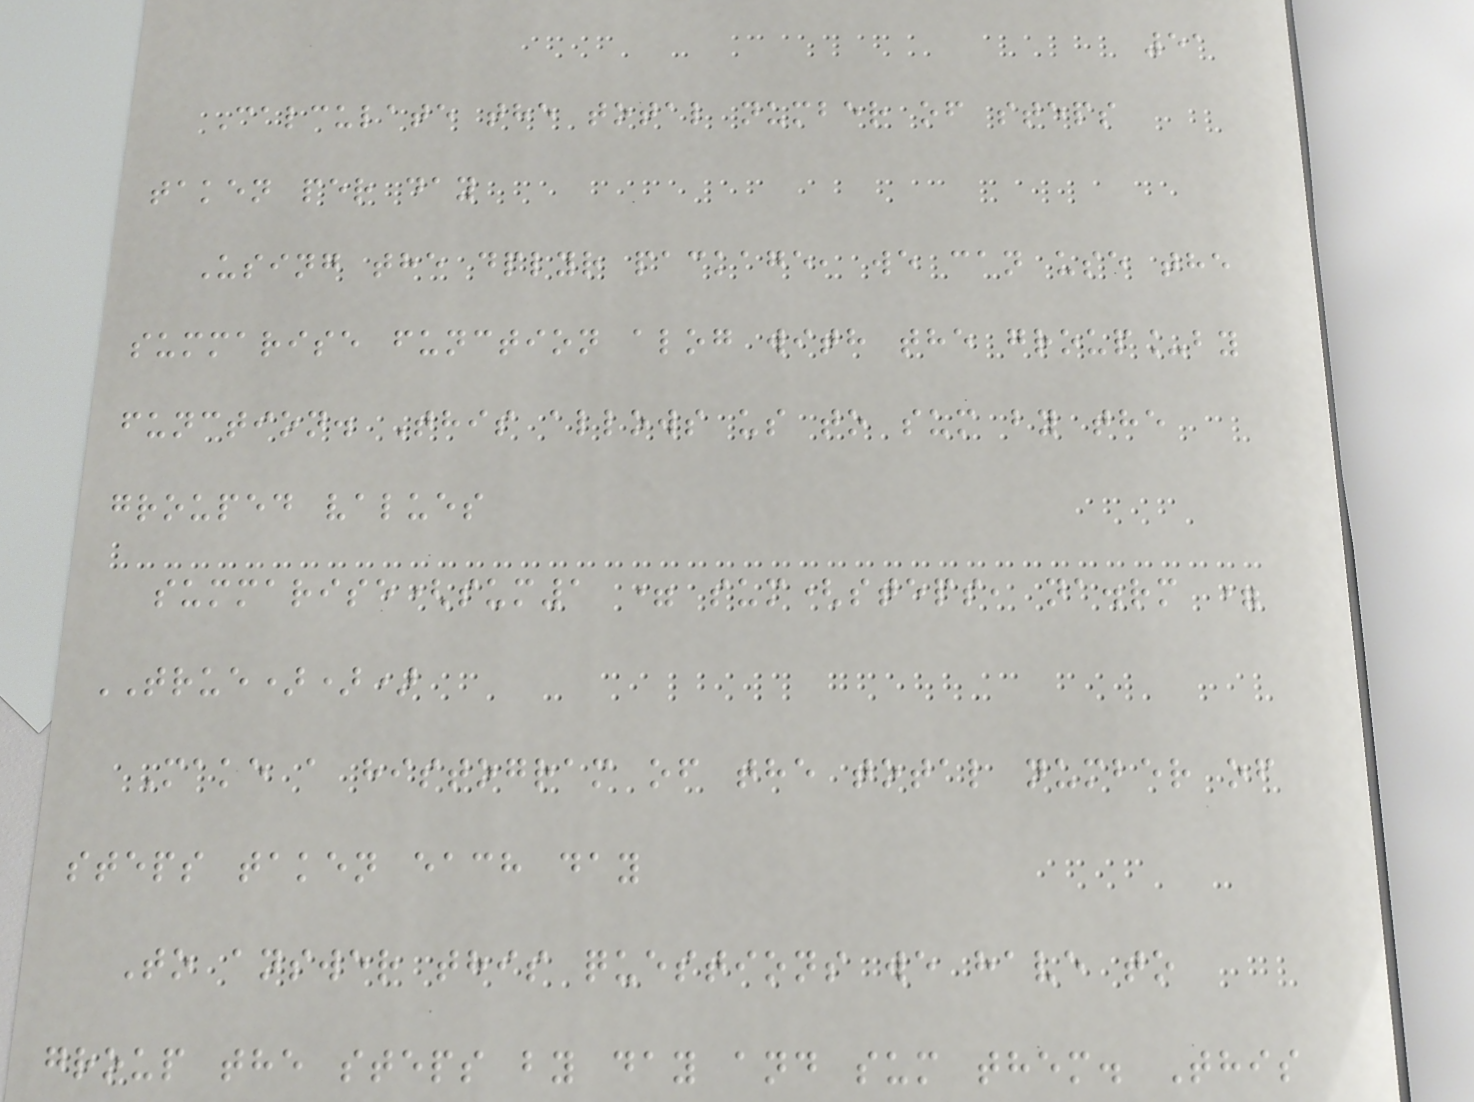51
Calculate the total number of steps
taken per day
Using the dplyr package, we can use the
summarise function alog with the group_by
function. This allows us to sum by the
grouped values
summarise(sum1 = sum(steps, na.rm =
TRUE)))
Make a histogram of the total number of
steps taken each day
To answer this questions we have to
group the steps by day and sum them. This
